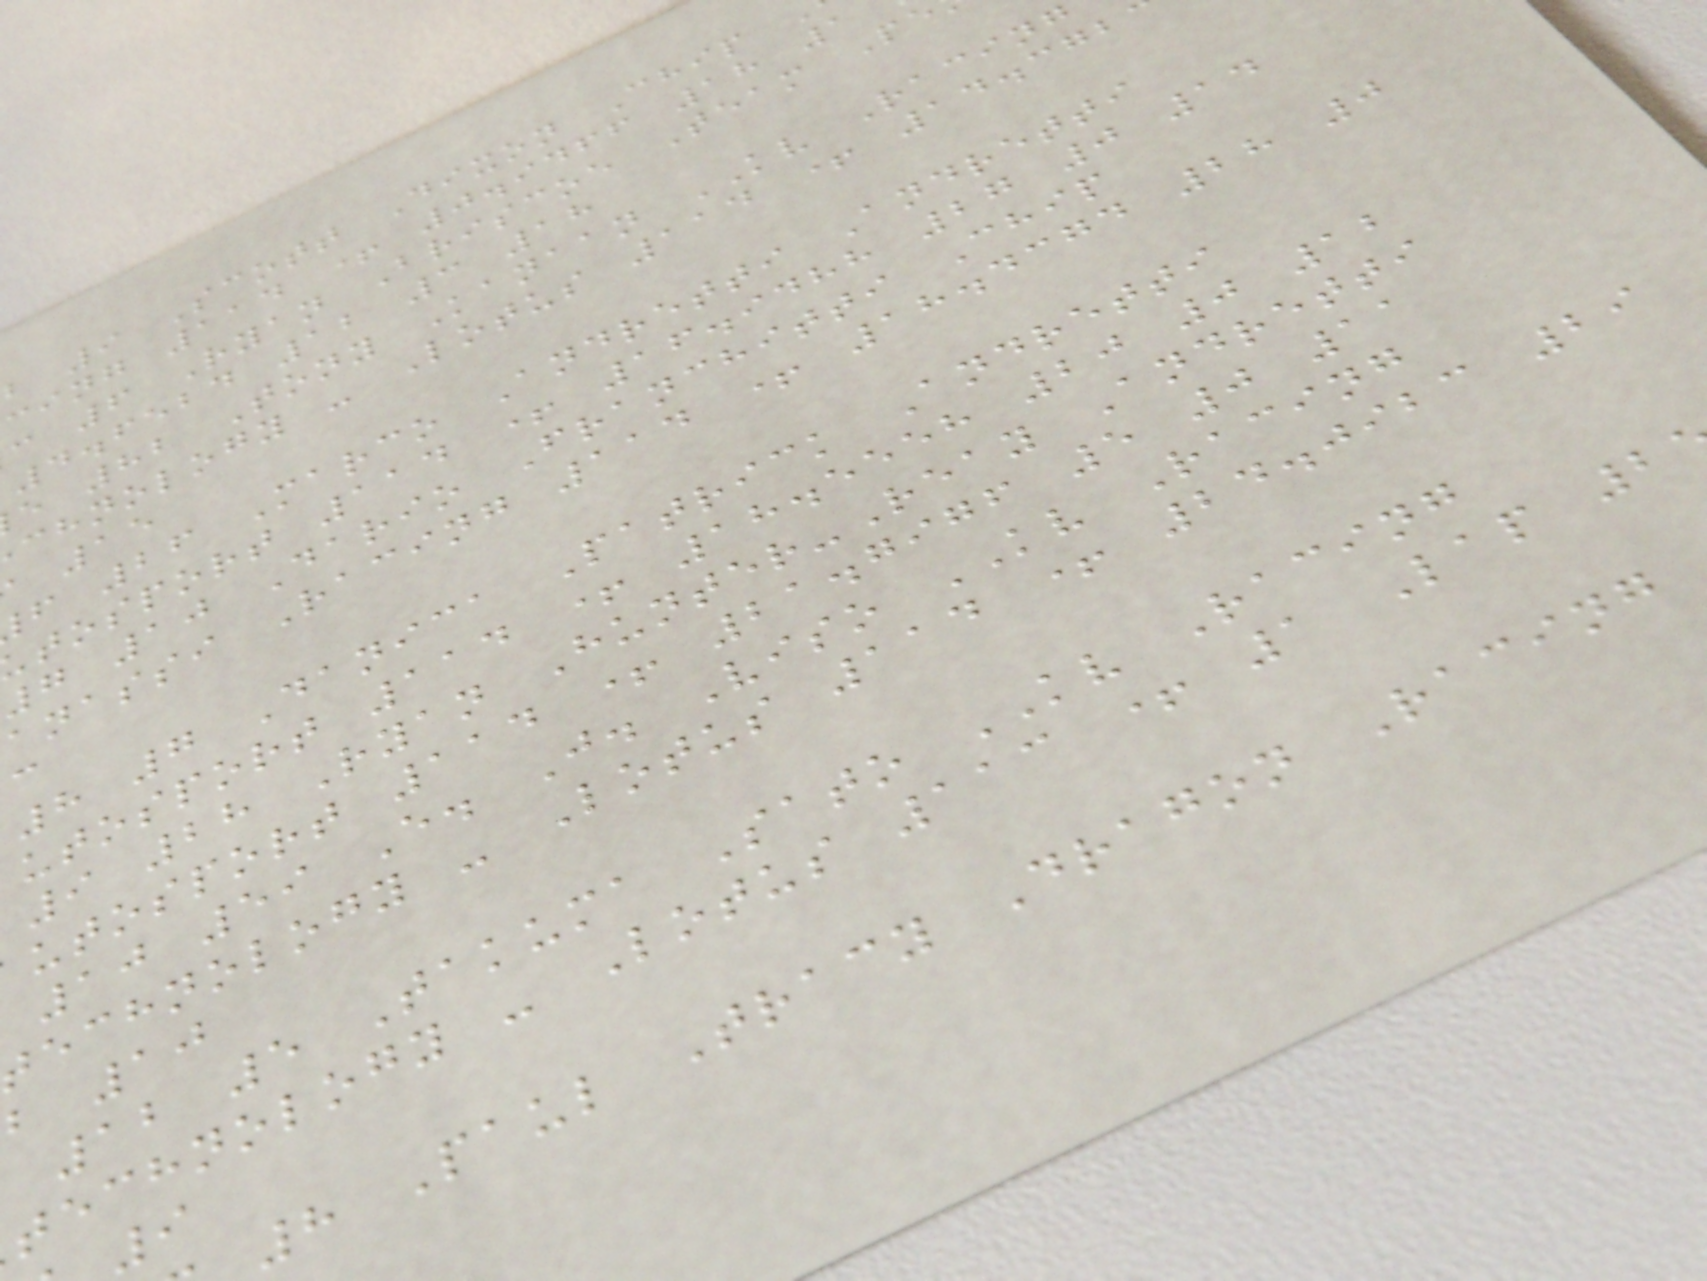b 9 Scott Dixon Chip
cing 114 + 0.9466 18 1
c 6 Ryan Briscoe Team Pe
4.6524 12 3 18
e 82 Tony Kanaan KV Racing
chnology - Lotus 114 + 14.372
f 26 Marco Andretti Andretti
tosport 114 + 16.9488 27 0 14
7 10 Dario Franchitti Chip
anassi Racing 114 + 18.4374 28 0
8 7 Danica Patrick Andretti
utosport 114 + 18.5558 20 0 12
9 28 Ryan Hunter-Reay Andretti
utosport 114 + 21.7976 5 0 11
10 59 E. J. Viso KV Racing
echnology - Lotus 114 + 24.0923 29
b 10
12 5 Takuma Sato KV Racing
technology - Lotus 113 + 1 Lap 2
8 Paul Tracy Dragon Racing
